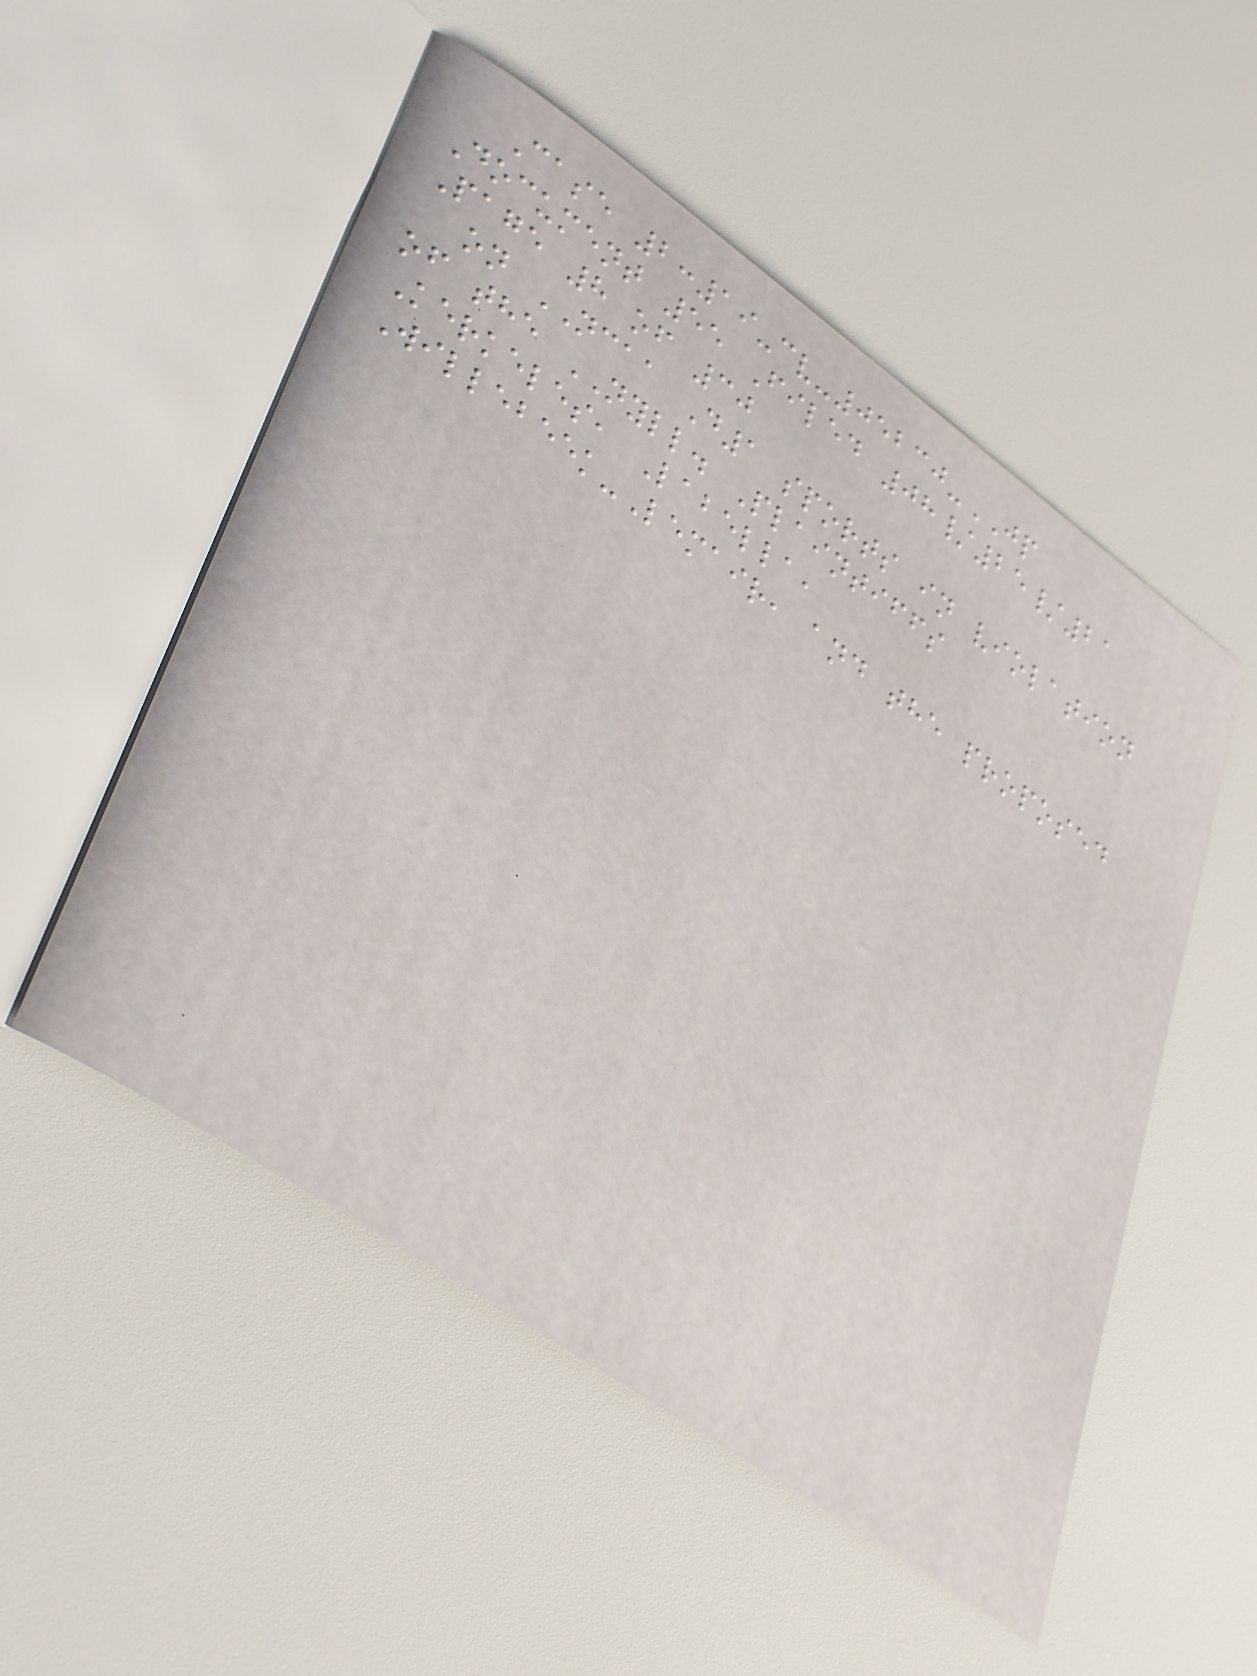Case 2:19-cv-05230-JP
Document 55 Filed 08/25/21
Page 8 of 30
on NCAA D1 sports in violation
of the NYLL. Plaintiffs
Kerkeles, Labella,
Willebeek-Lemair, and the proposed
